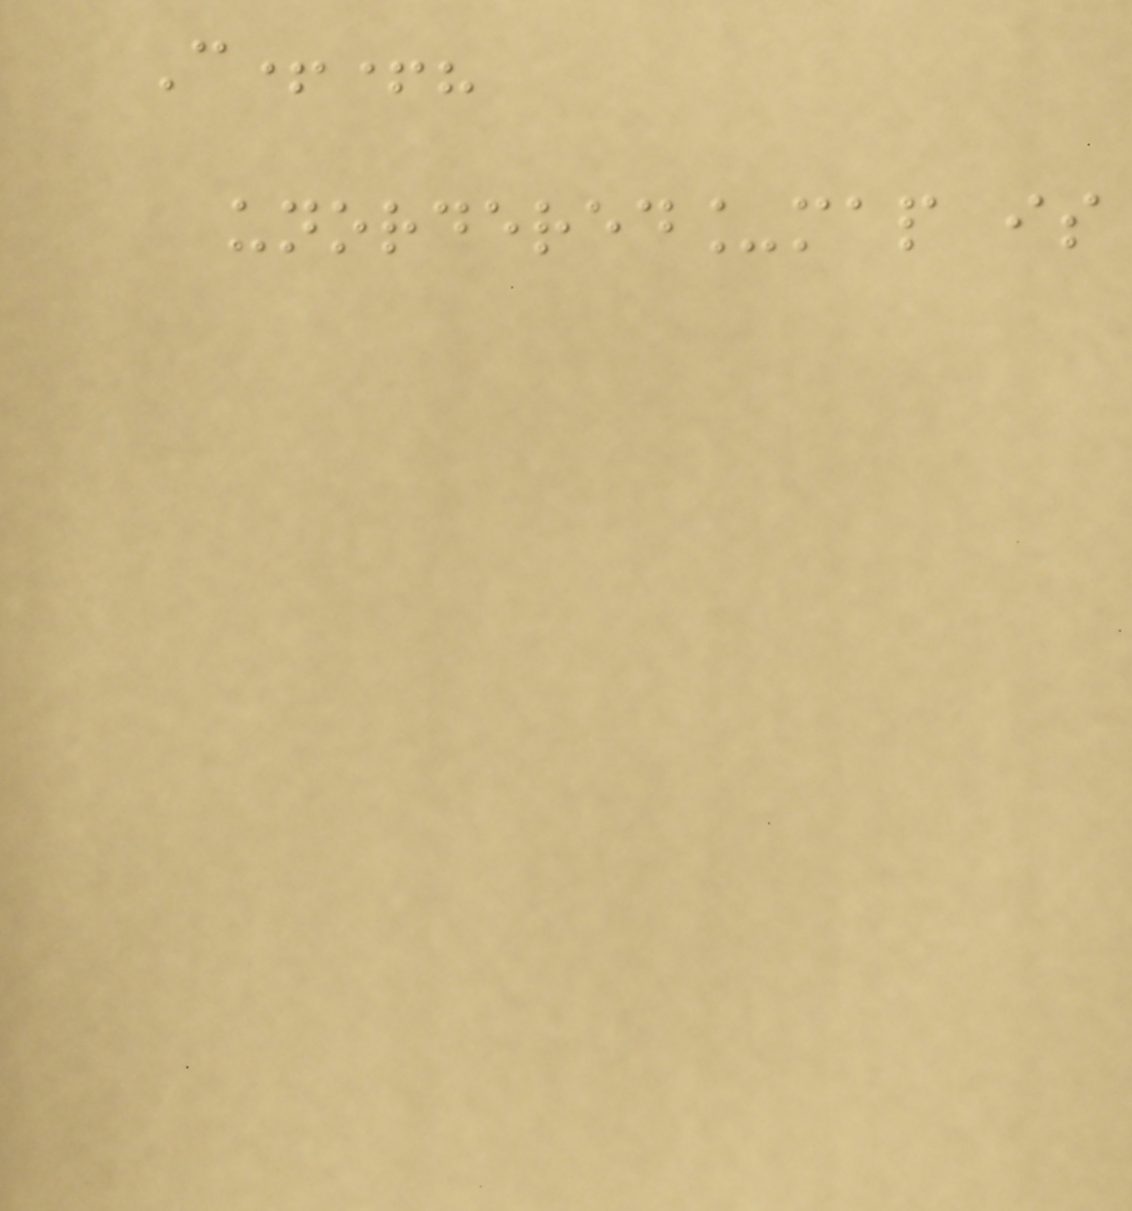C++?
unordered_map is
